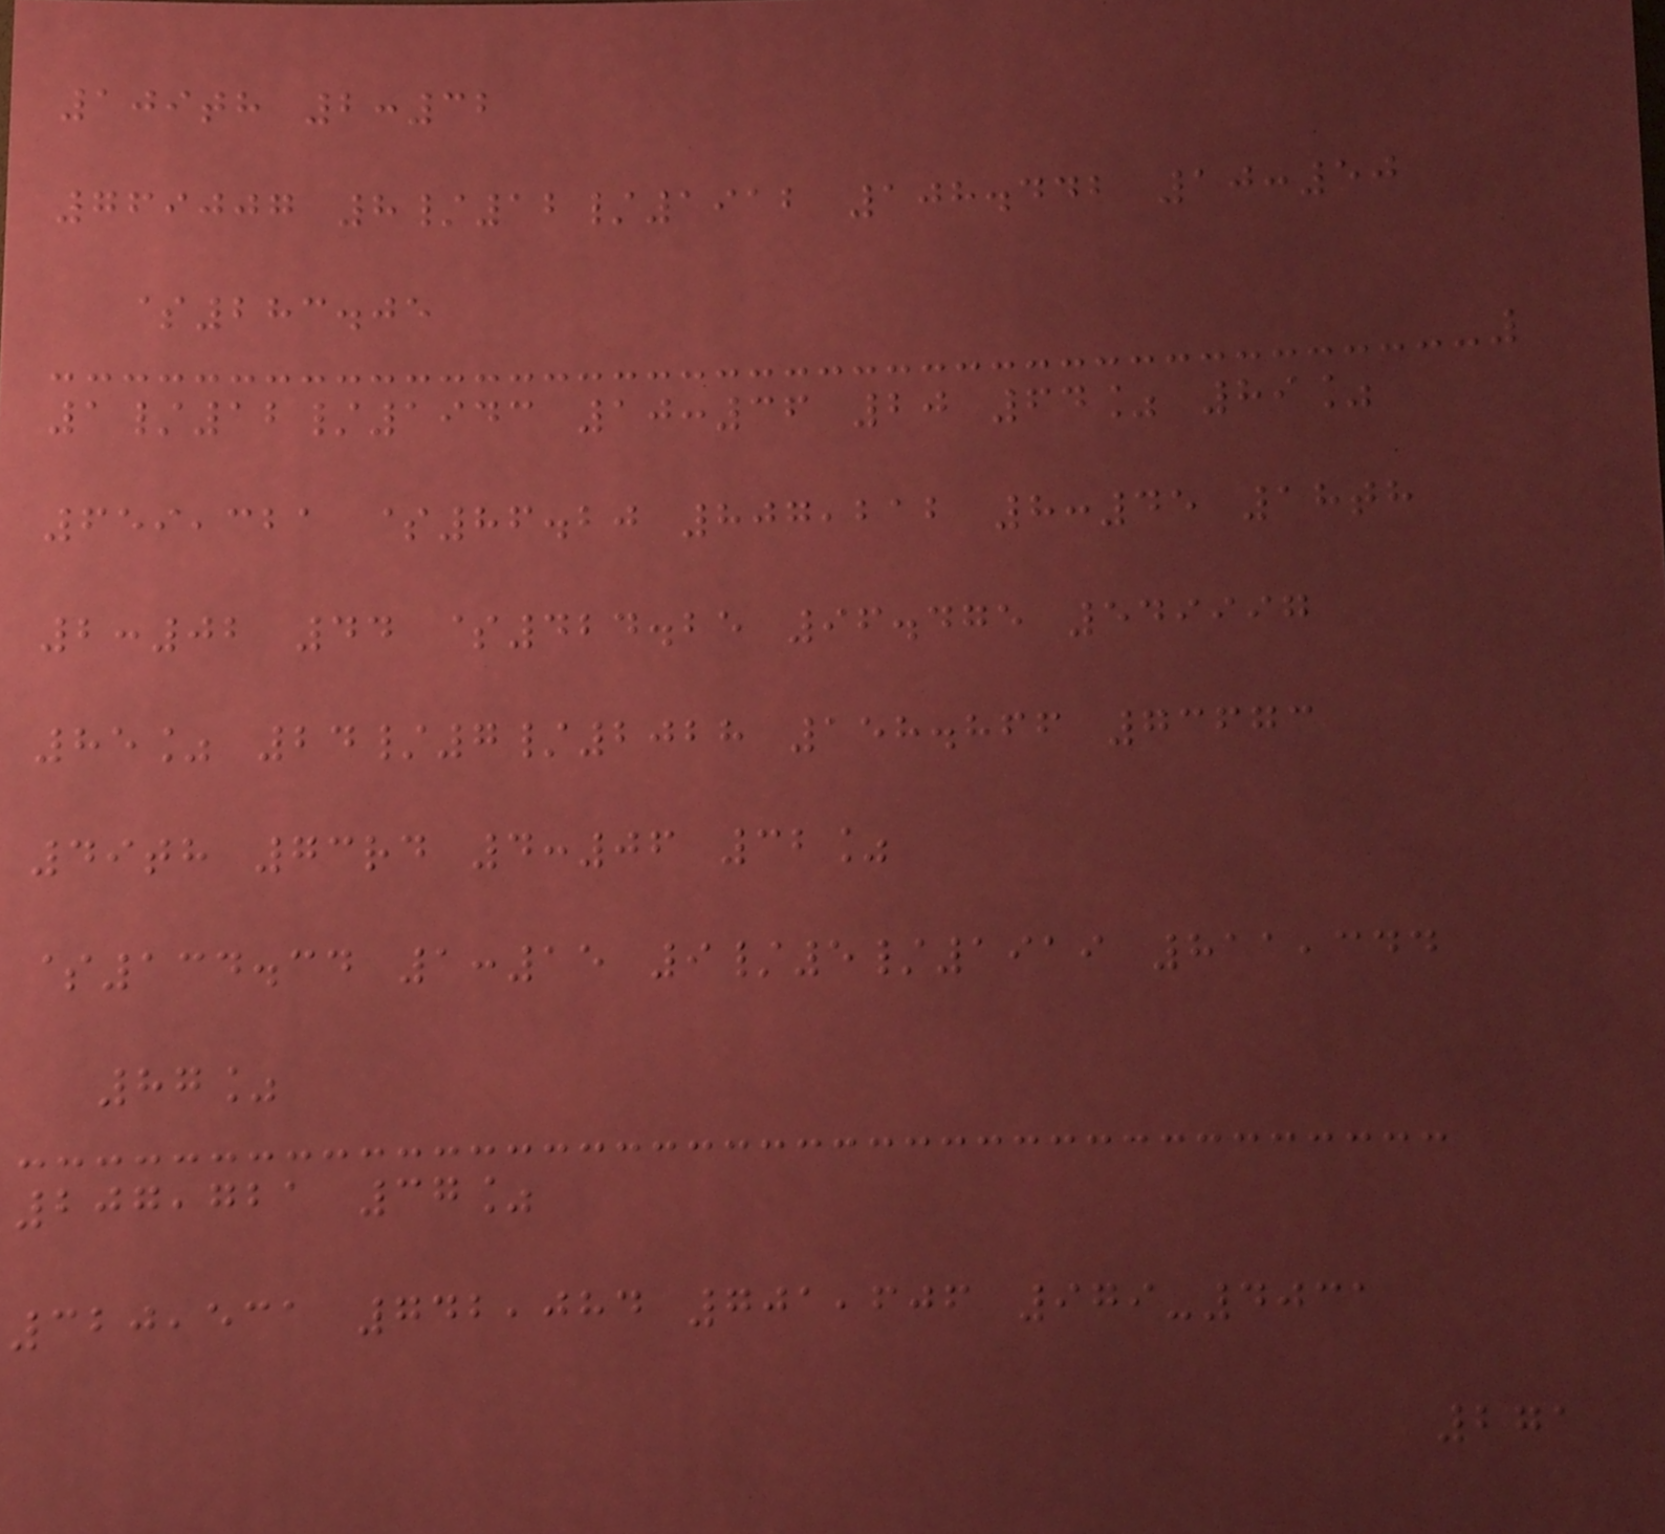109th 2:32
769007 8/12/1912 108.442 10:50
$283.05
1/12/1943 10:36 20 64% 89%
659,321 $86.20 807,212 8:45 18th
2:02 44 $424.25 96.475 549997
85% 24/7/2028 158.866 73673
49th 73rd 4:06 32%
$134.34 1:15 9/5/1919 811,344
87%
207,721 37%
320,531 742,084 701,606 979-4031
271
